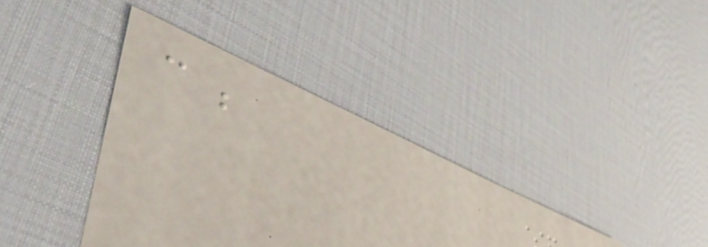can be
